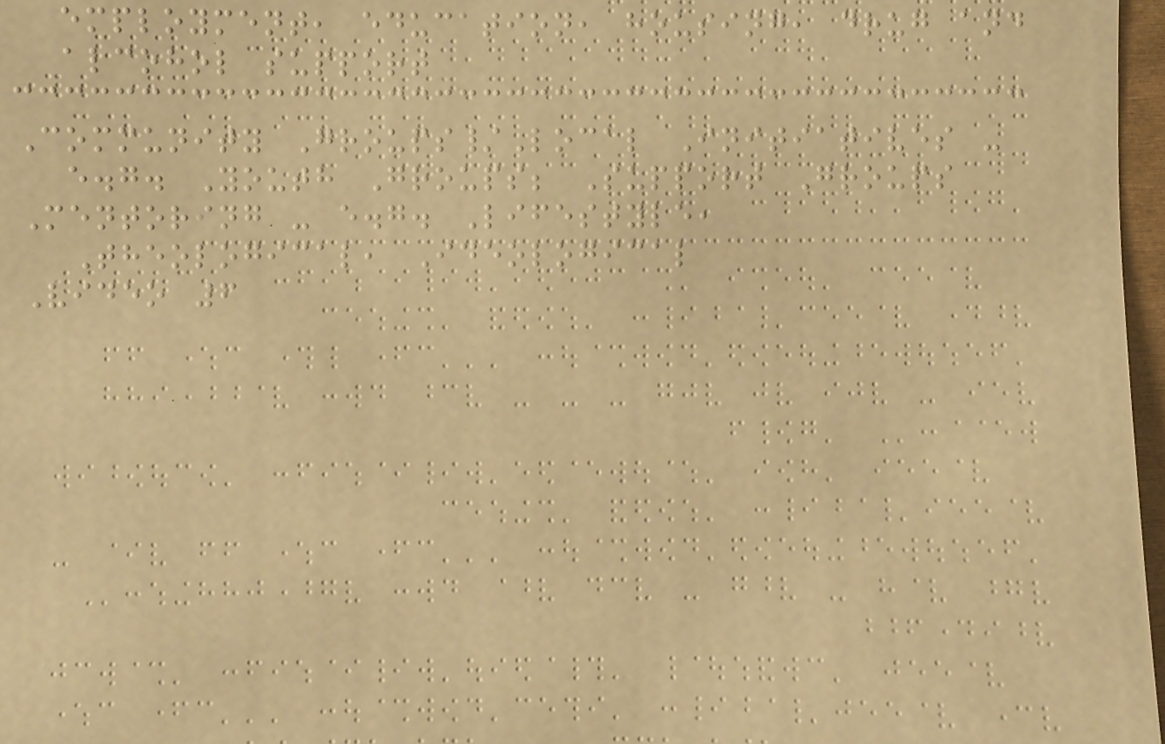employment, education, housing, drug and
alcohol support
Community Groups/Local Initiatives -
e.g. Youth Groups; Support Groups
Mentoring - e.g. Lifestyle,
Theological, Ideological
Video 6
